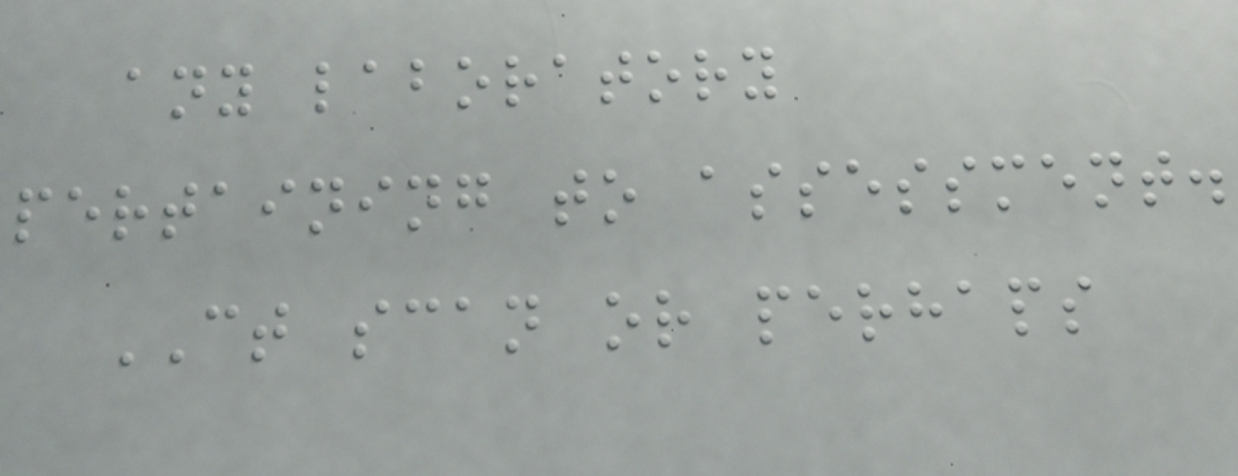any laboratory
pertaining to assessment.
CT scan or perhaps
